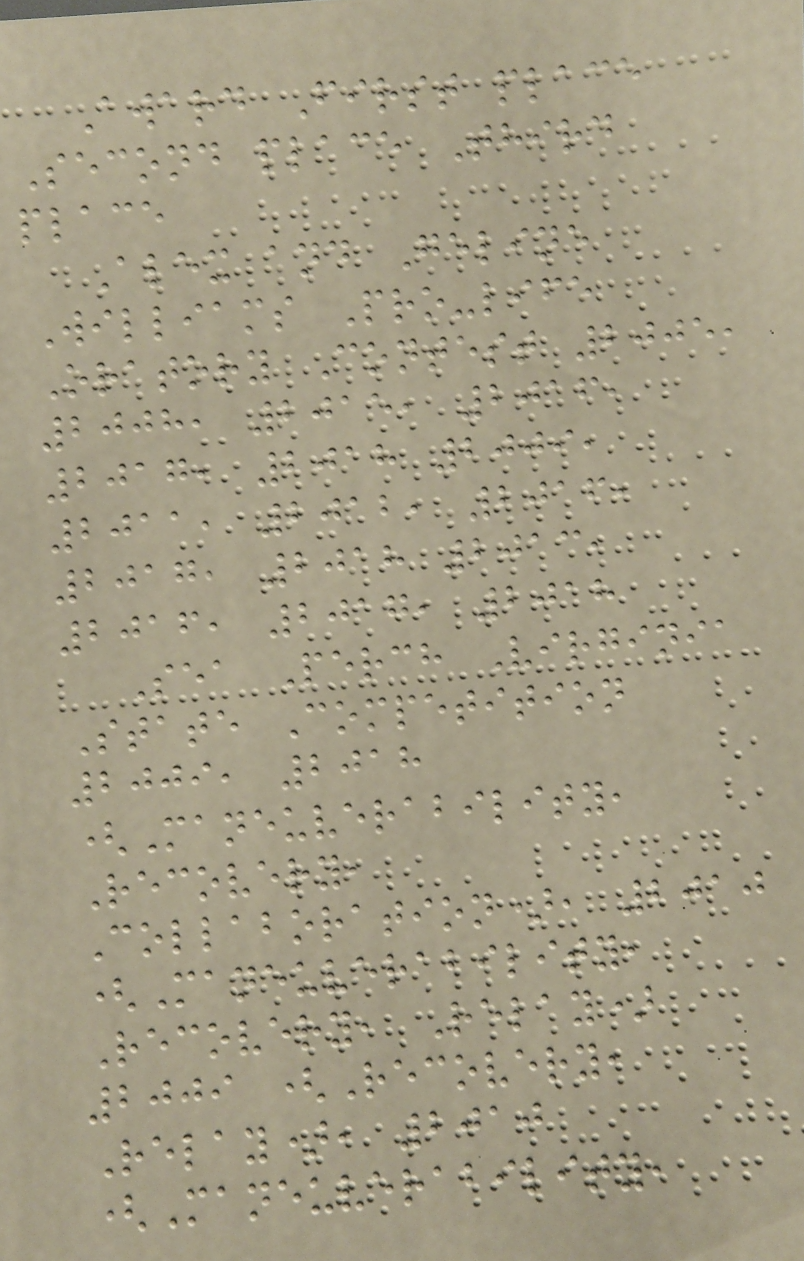Award First place
Second place Third
place
Alex and Geline
Williams Pro-life
Oratory Contest 2005,
2008, 2015, 2016,
2017, 2018 2009,
2011, 2012, 2016,
2017, 2018 2013,
2016, 2017, 2018
Sea Perch Virginia
State Competition
2009, 2018
(Maneuverability,
Recovery,
Collaboration), 2010
(Maneuverability,
Recovery, Relay)
2009 (Recovery,
Relay), 2010
(Maneuverability,
